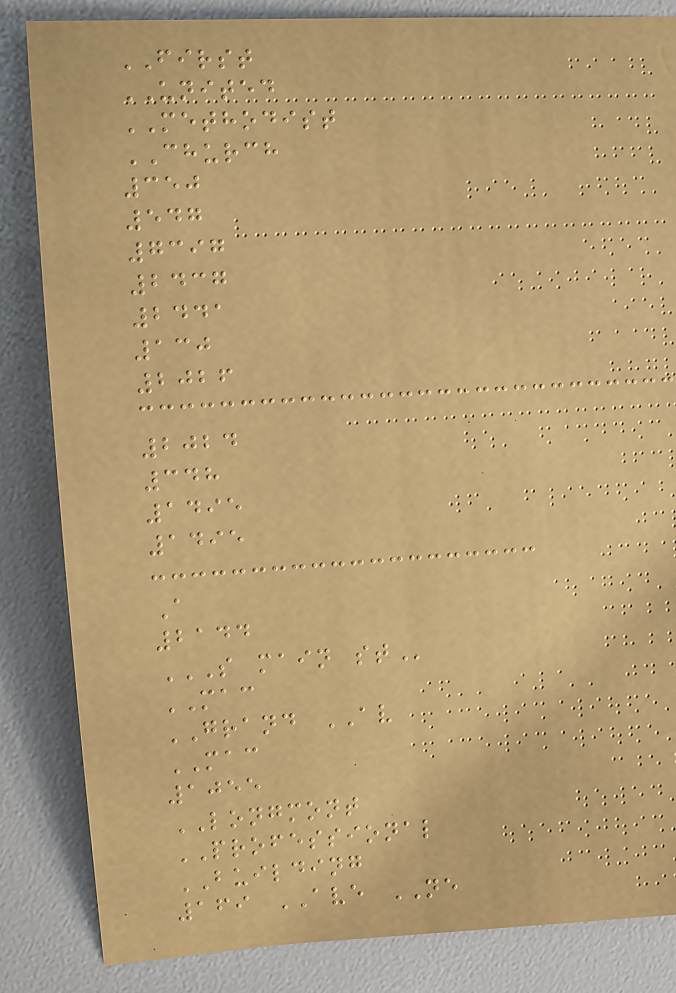FIRST
UNITED
METHODIST
CHURCH
350
547
7397
2437
2441
130
2026
2024
348
1495
1495
A
2144
S MAIN ST
MAC
GRAND AV
MAC
1055
LONGMONT
PROFESSIONAL
BUILDING
169 AVE NE
